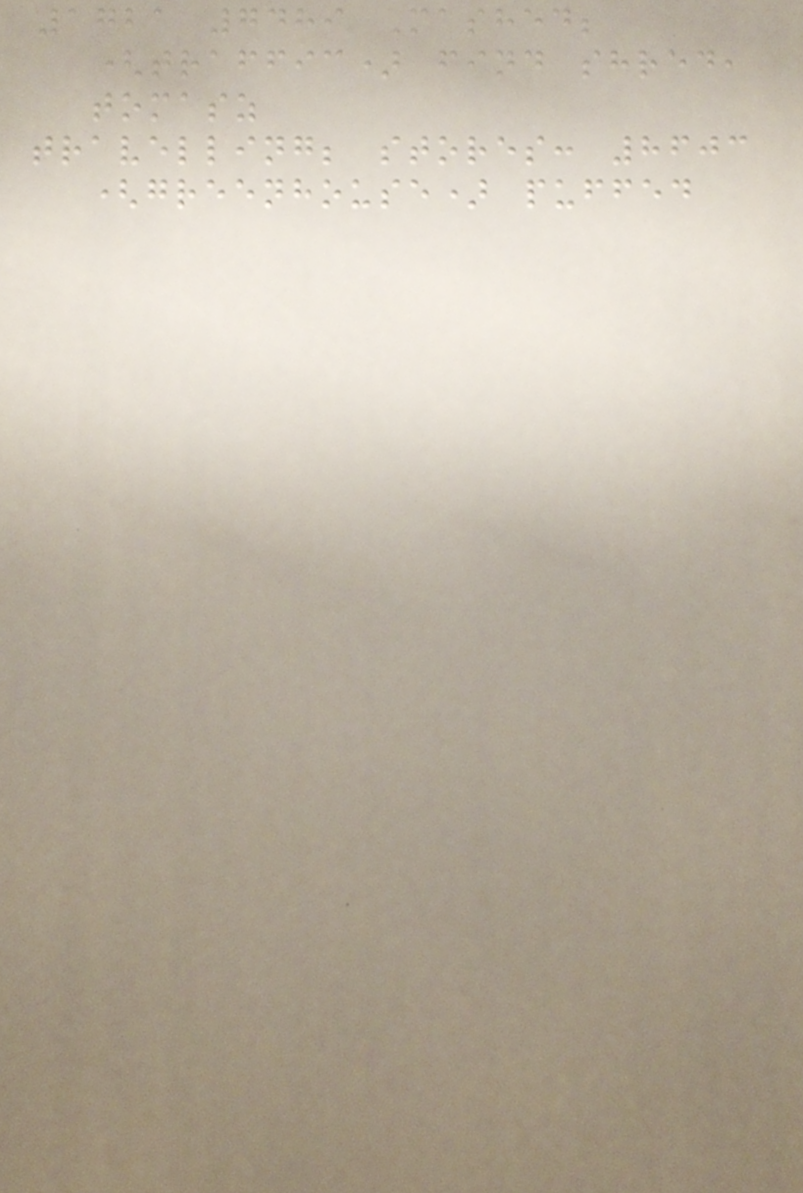1721 7489 Mashed;
(traffic) find shred,
tomasz
travelling; stores: 8603
(greenhouse) puffed
